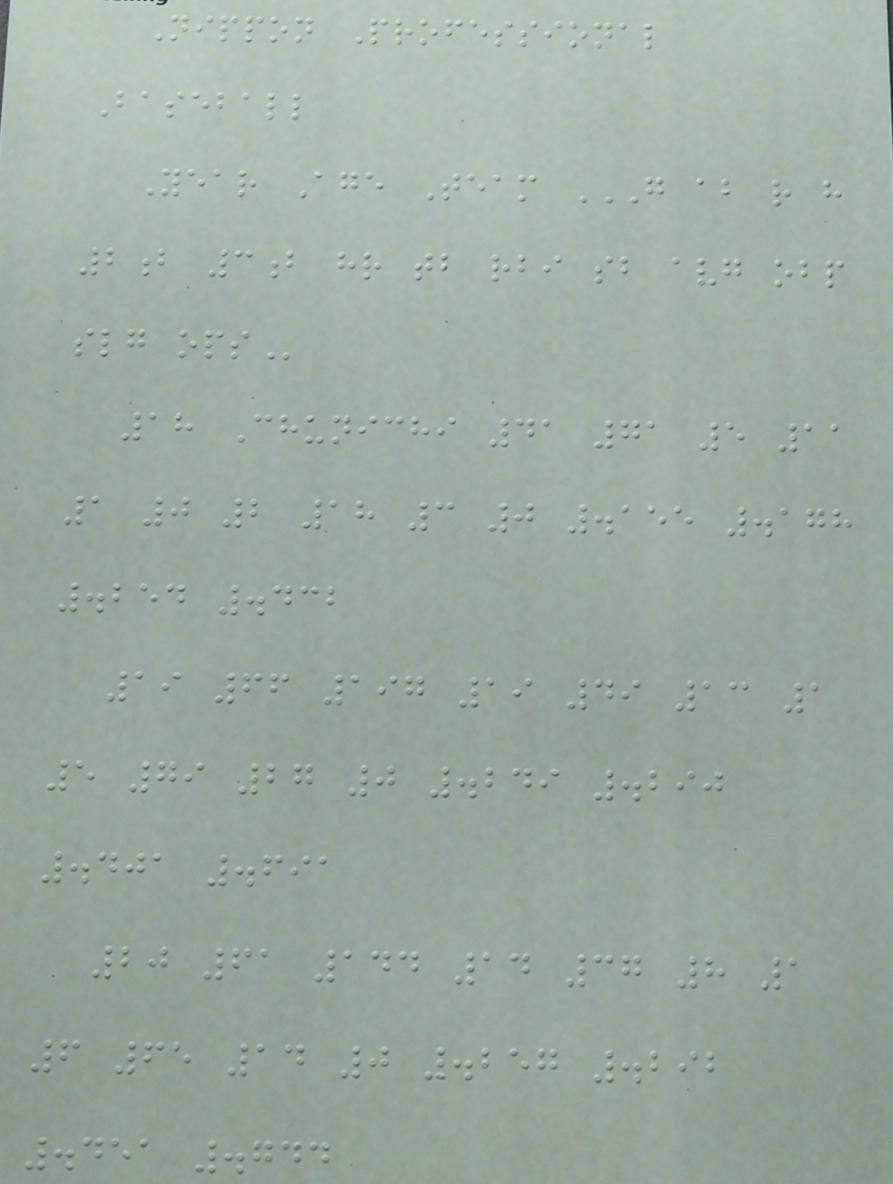Nippon Professional
Baseball
Year Age Team G AB R H
2B 3B HR TB RBI SB AVG OBP
SLG OPS
18 Chunichi 41 71 5 11
1 0 2 18 3 0 .155 .178
.254 .432
19 66 197 19 49 13 1
5 79 27 0 .249 .290
.401 .691
20 61 144 14 37 8 1
6 65 14 0 .257 .292
.451 .744
